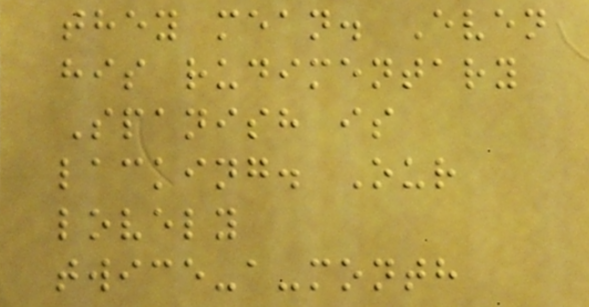they mean. Even
his rudimentary
Spanish is
lacking. Our
lovely
twice-a-month
